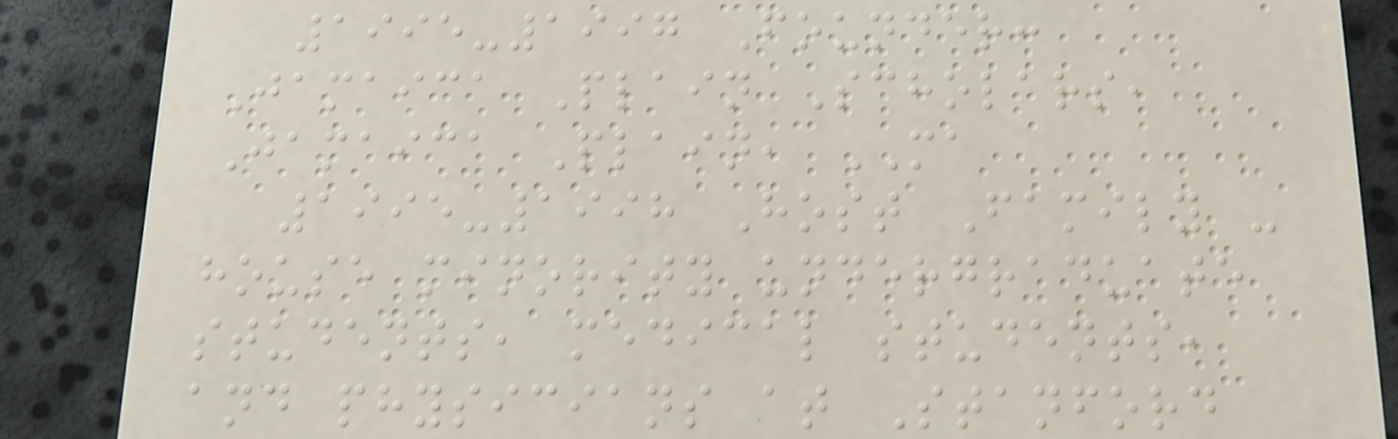1995-1997 Founder:
Jamaica Plain Scholars,
Jamaica Plain, MA
1995-1998 Host Family -
house minority undergraduate
students, medical students,
and physicians at Stanford
